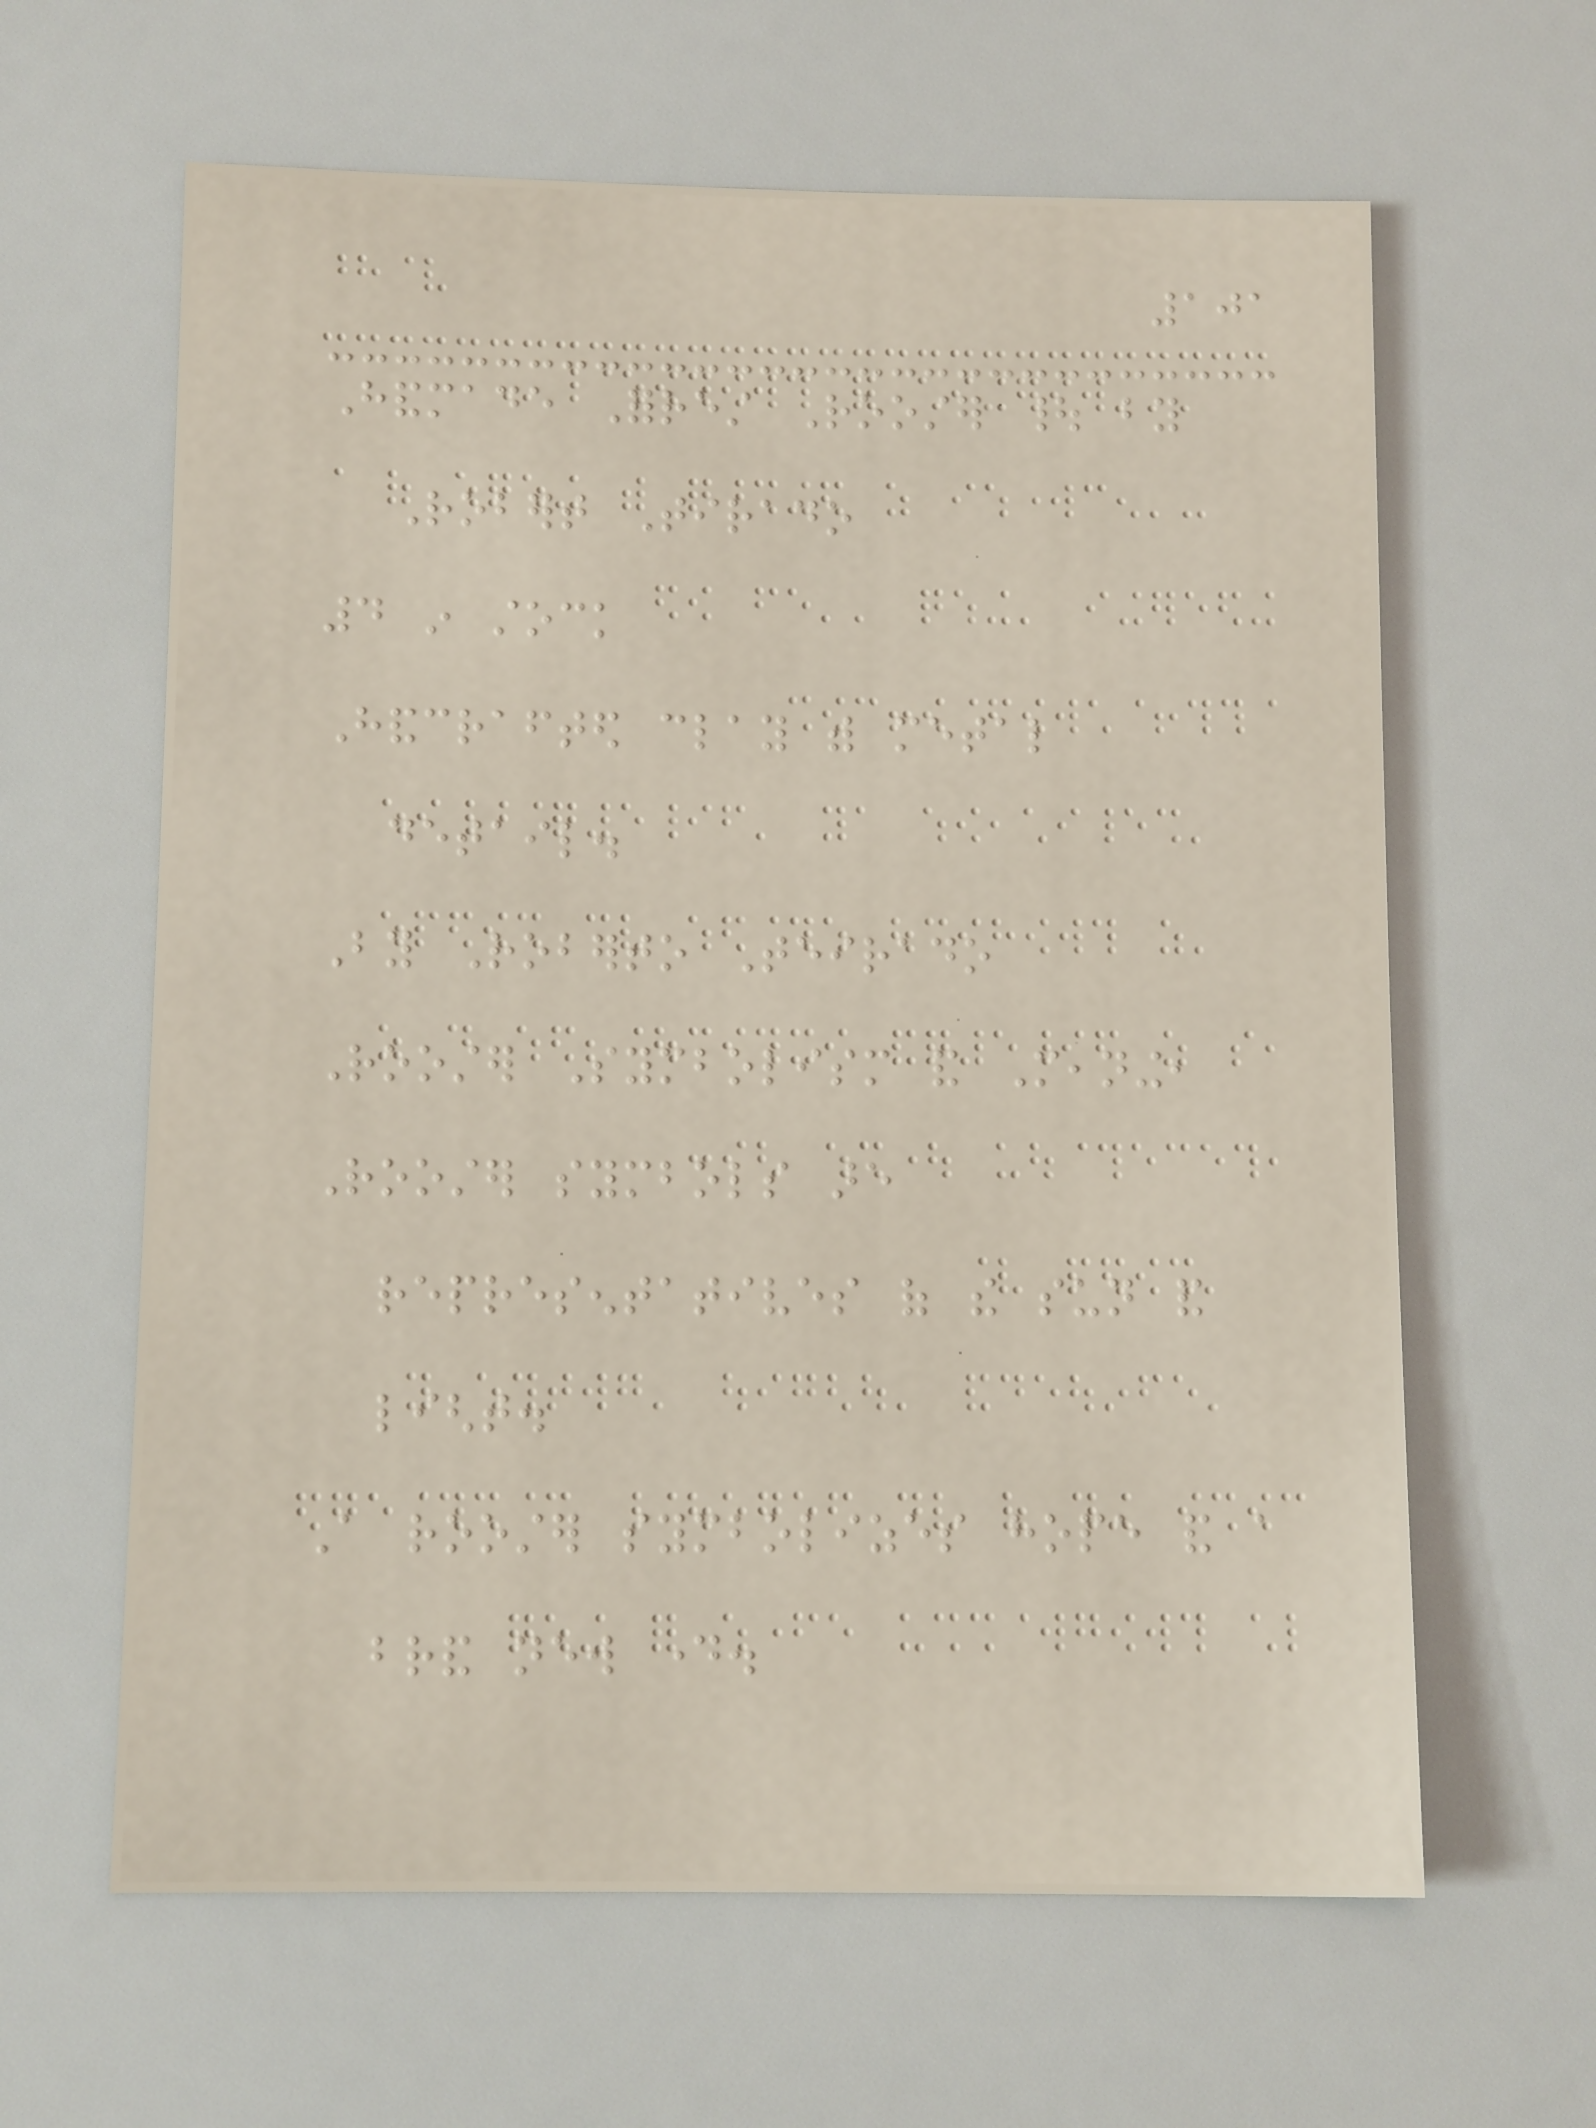101
Handmade Forrest Rooster | by
Robert Tirado
4 in stock
Handcrafted clay with metal
detail.
By Roberto Teirado
Rooster Symbolism and Meaning,
Rooster symbols are
representatives of the sun and
light.
A rooster symbolizes hope and a
brand new day.
